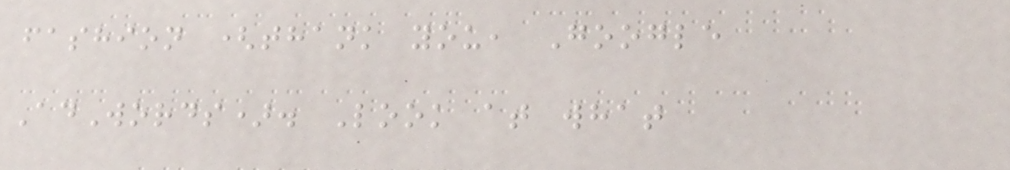fashion (thank you, Google
AdWords). Look at what
